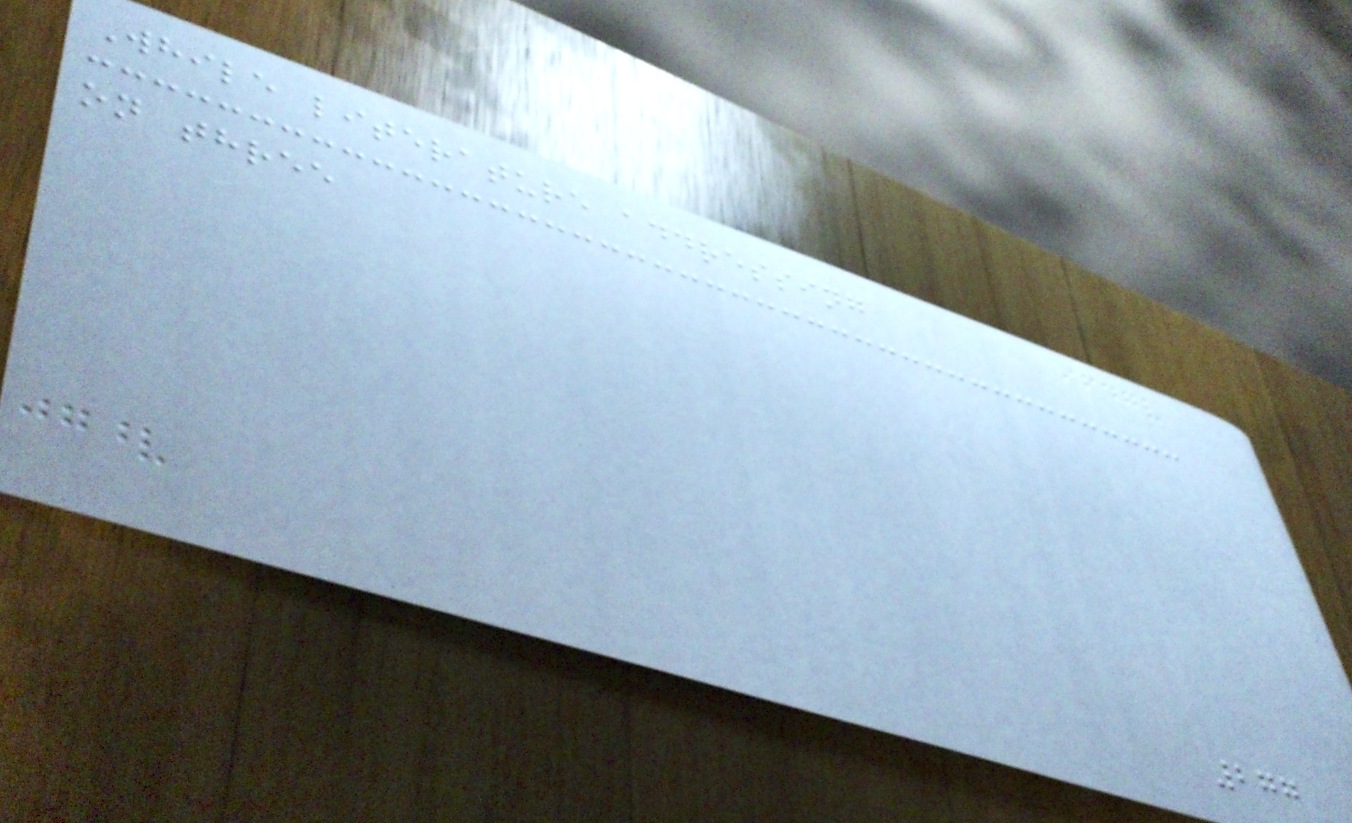While literature addressing
on three
277
